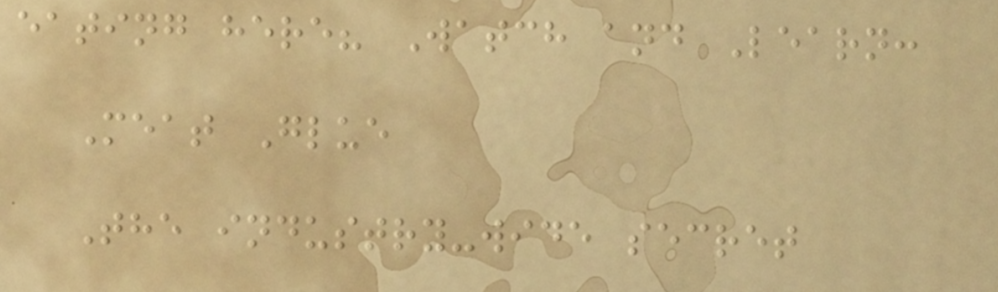eating here? Watch and Learn:
Meat Glue
The industry-wide secret
